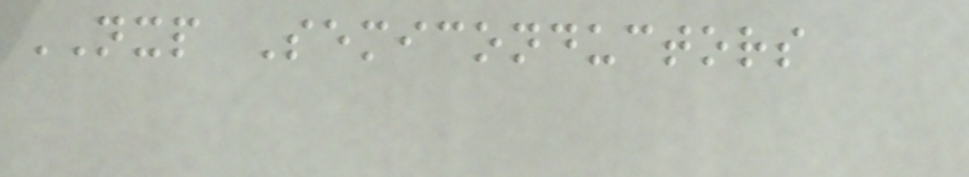NXP Semiconductors
